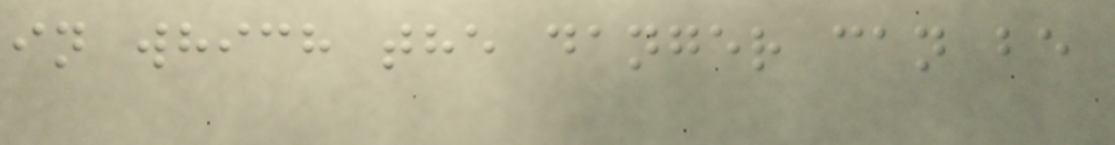in which the danger can be
